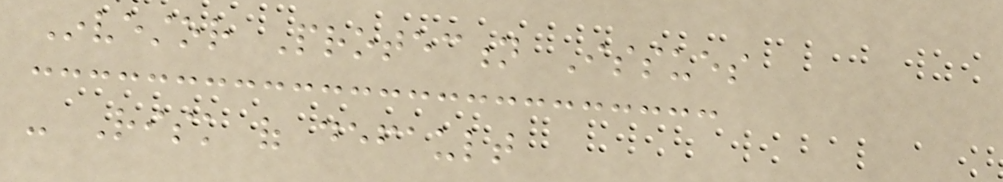Investor Protection Issues
- Risk of default
